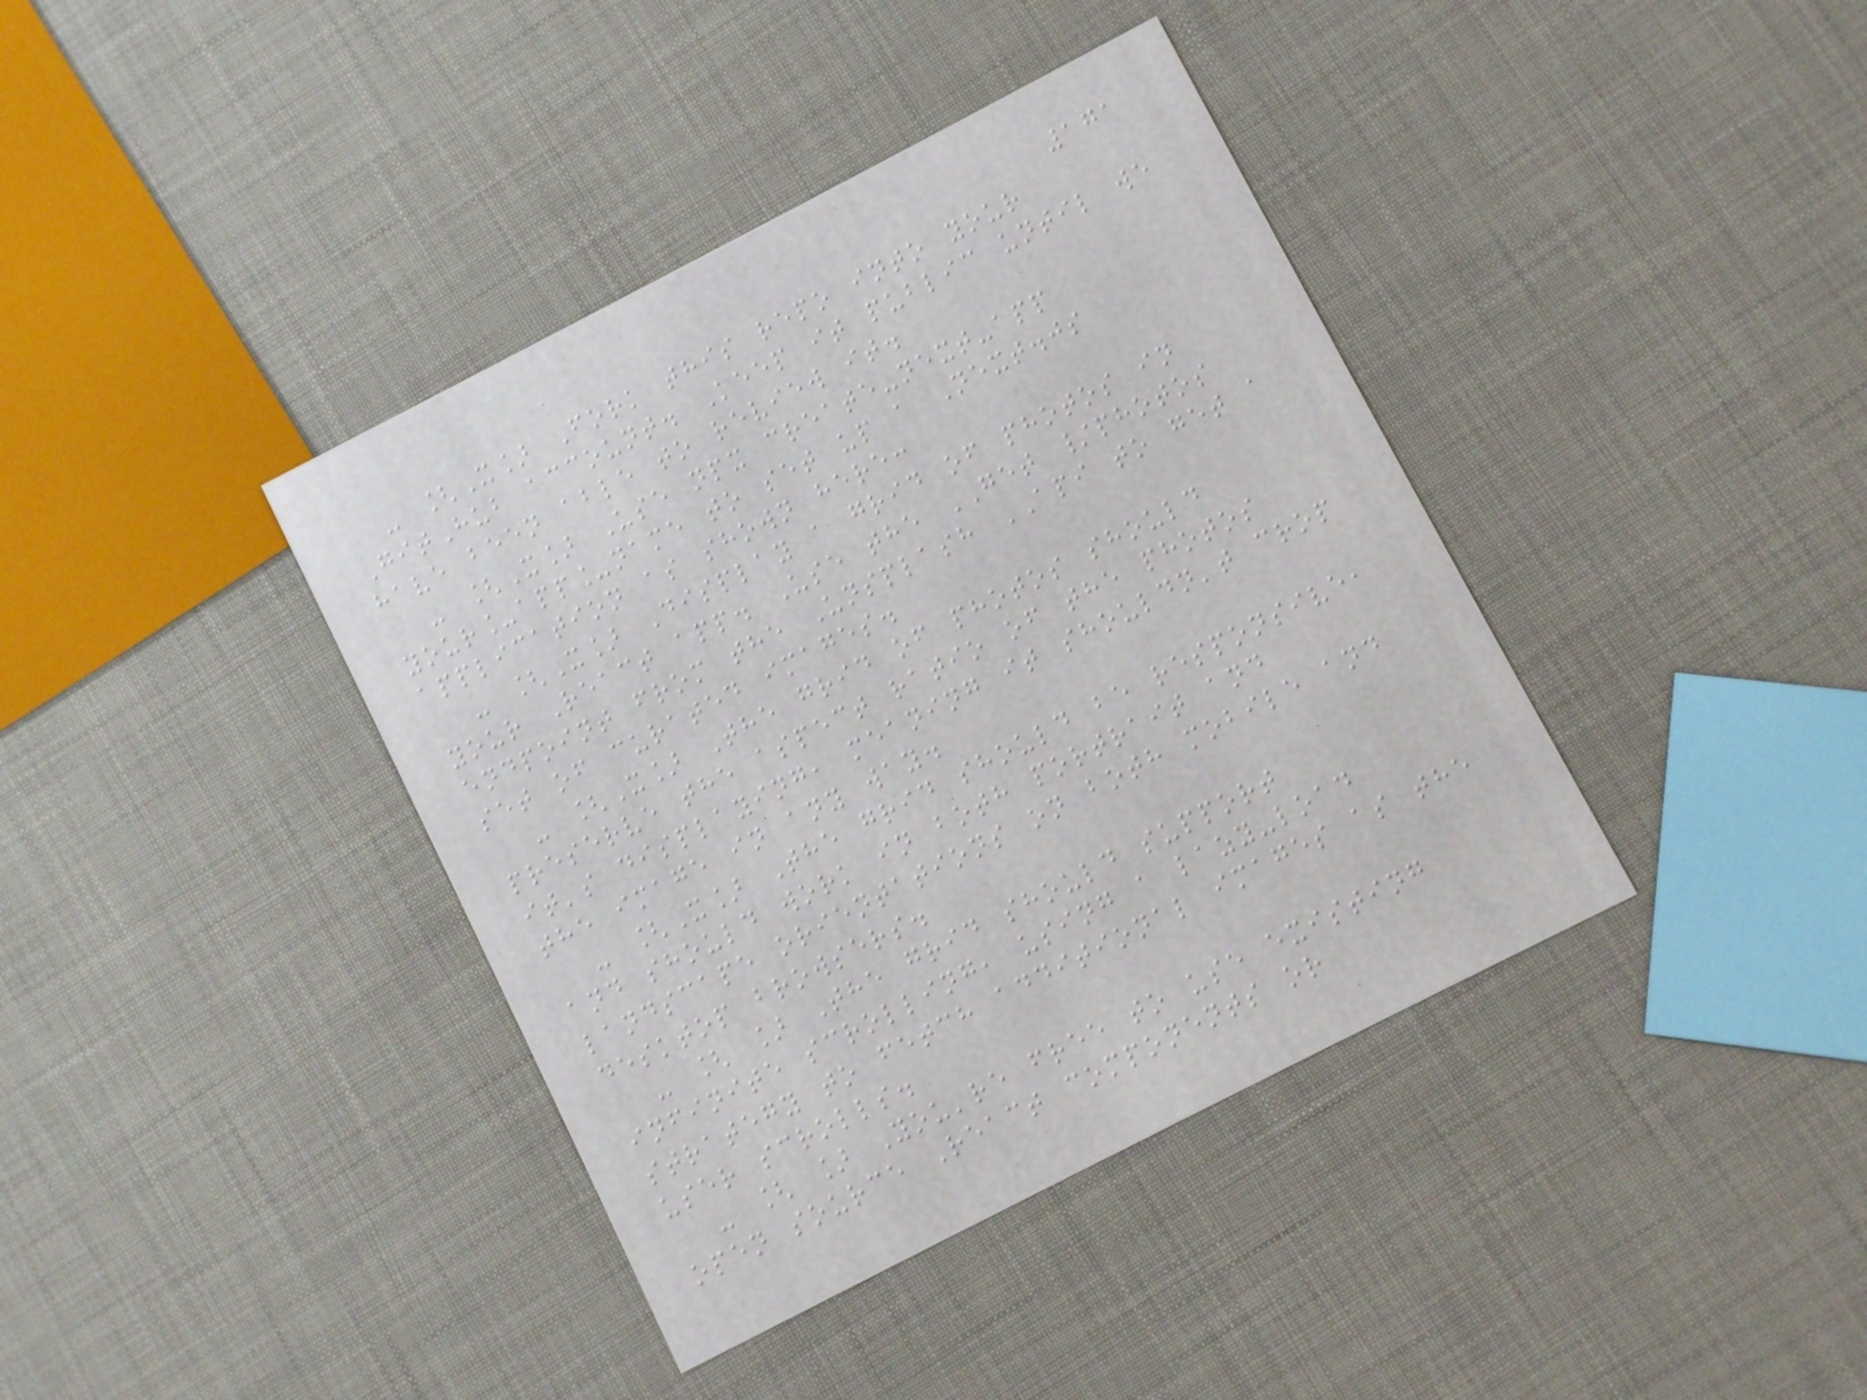171
- [X] Fork this repo into your
GitHub account. Keep it public until we
have been able to review it.
- [X] Use npx create-next-app
your_app_name to set up a Next.js
application as shown here:
- [X] Display a grid of photos in
your React app. Use the GET /photos
endpoint from the Unsplash API to get a
set of curated images.
- [X] The grid of photos should
preserve the aspect ratio of the photos
it's displaying, meaning it shouldn't crop
the image in any way.
- [X] The grid should be responsive,
and should work in both portrait and
landscape orientations on both mobile and
desktop browsers.
- [ ] The grid should support
infinite scrolling, using a lazy-load
strategy to fetch additional images as the
user scrolls.
- [ ] You're free to use existing
open source React components or
